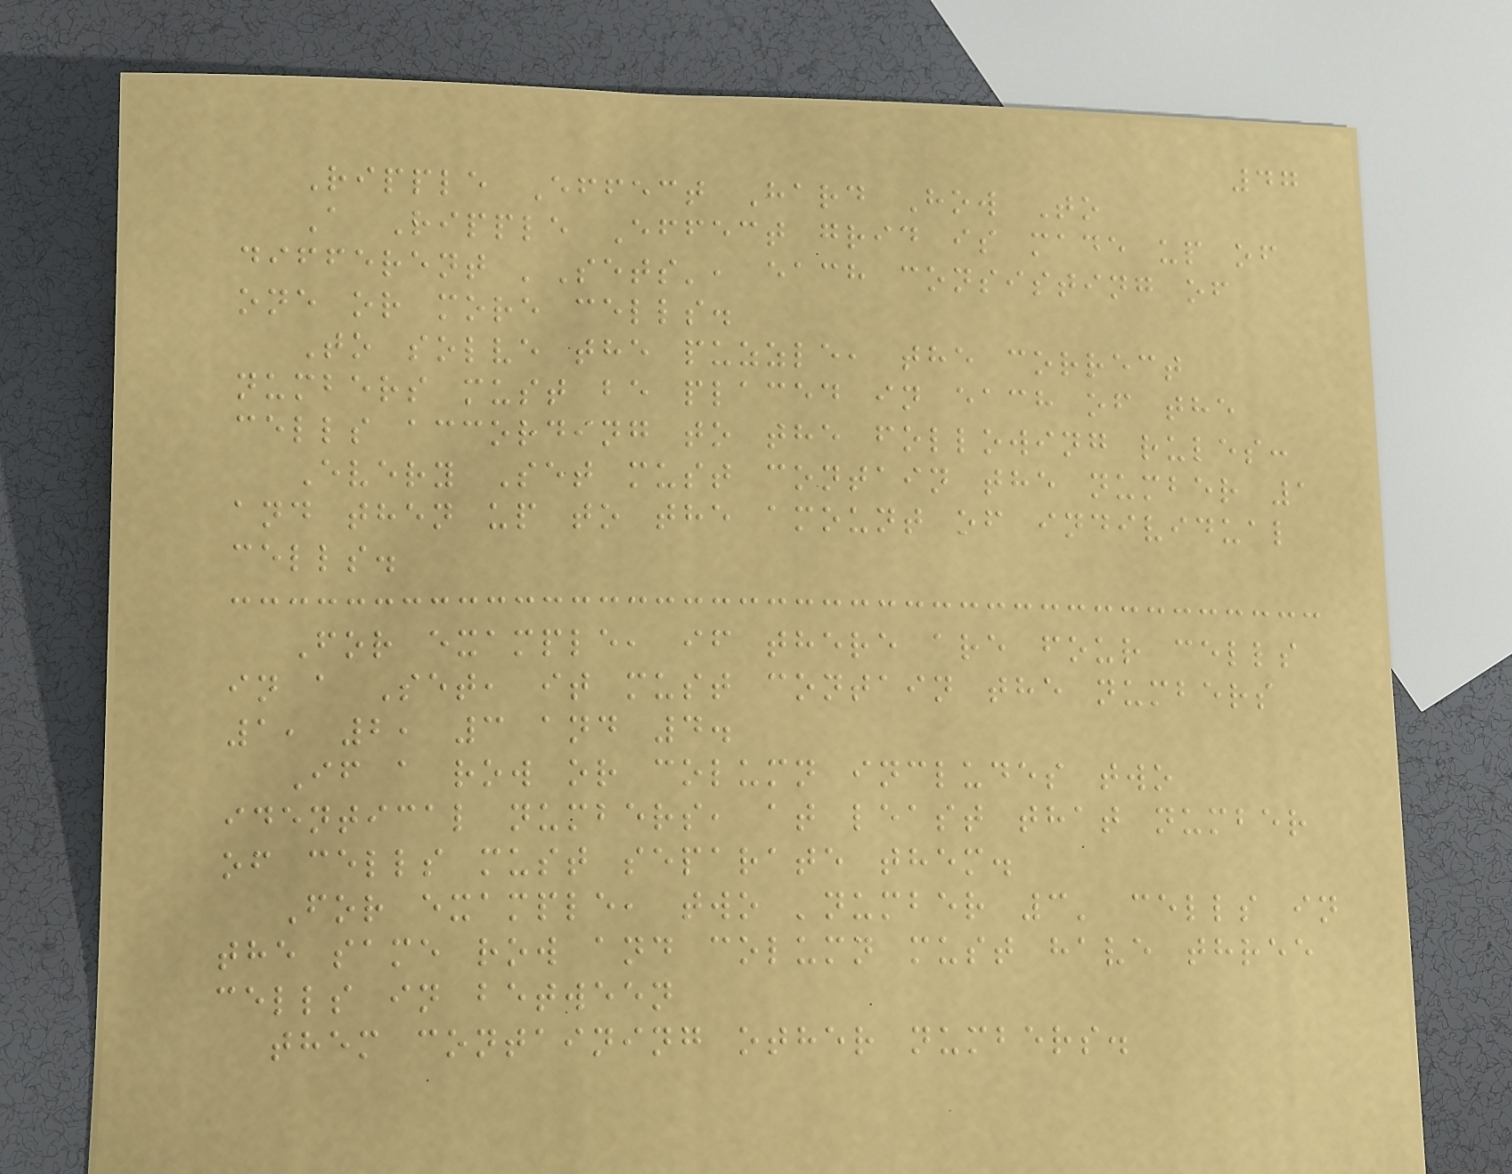47
Ripple Effect Hard How To
A Ripple Effect grid is made up of
different 'Sets', each consisting of
one or more cells.
To solve the puzzle, the correct
numbers must be placed in each of the
cells according to the following rules:
Every Set must contain the number 1
and then up to the amount of individual
cells.
For example, if there are four cells
in a Set, it must contain the numbers
1, 2, 3 and 4.
If a row or column includes two
identical numbers, at least that number
of cells must separate them.
For example, two 'number 3' cells in
the same row and column must have three
cells in between
them containing other numbers.
